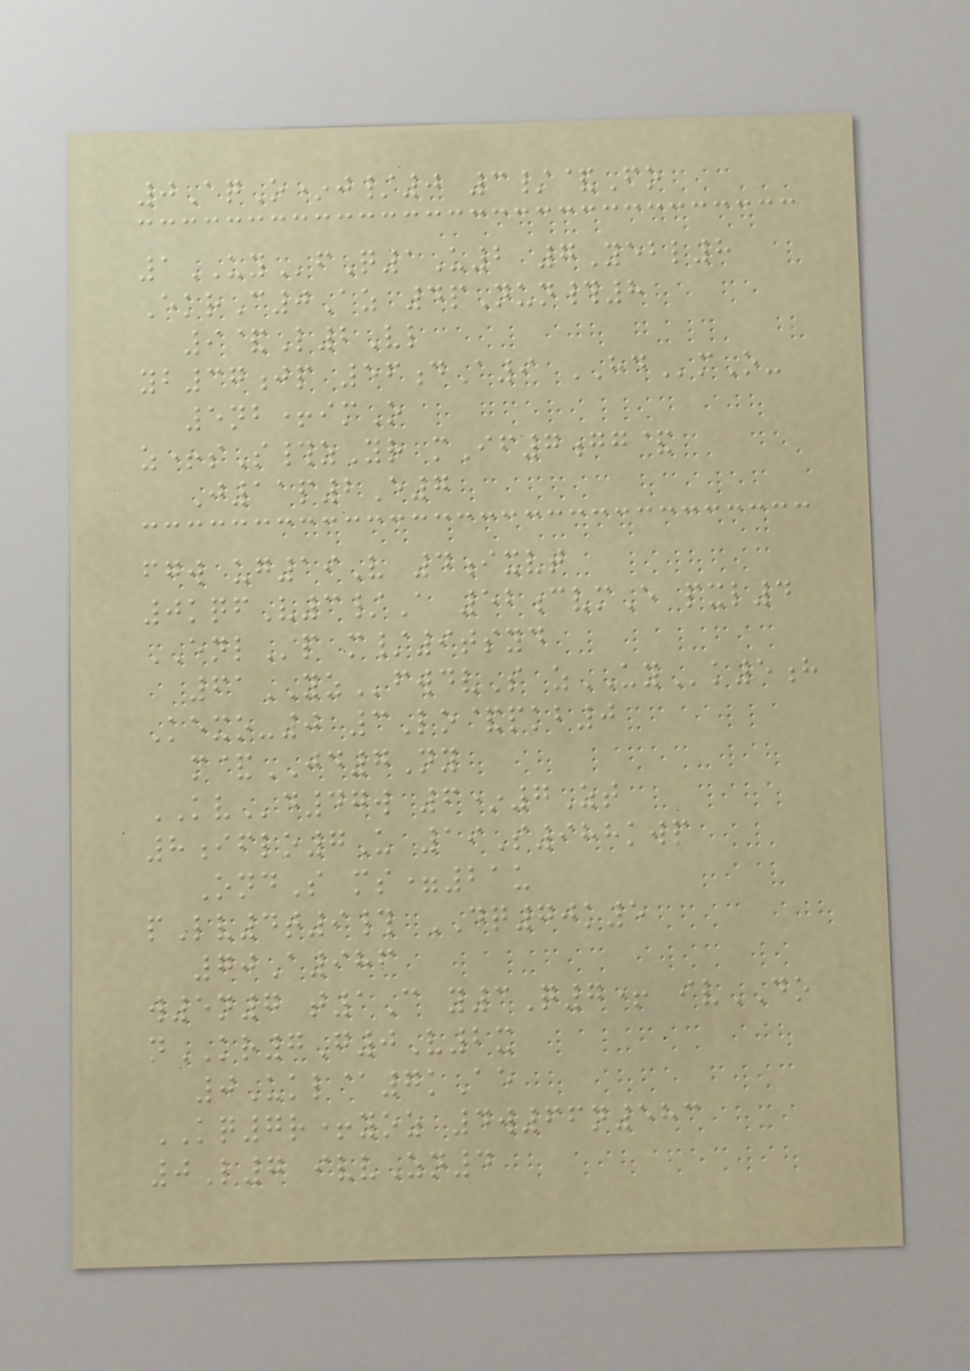0AqO*j/0 3/&Fo
1UYfQ1U2 7Yebl8
EkrC0Az 4pNun#8
9&L2Vl
yb37jp 56dA9 HDmO-
5nb+imO
z+sS#zYr mIf7gg&
J11p2E7
fgw ug19V 4ixvt
0kqfV3/A 52cvmE pxl4
ENLp m/9tsyd
61YZfwdvS zUYk5h
Kexo-0 3Lo&pkb0
m&JD7Ny
KVd47w 6*7Zt
8iflo7U 19S988kwp
OndS ms=21u
pLv4t9# DQ70k5
70A986
w5n7 t1C y3Q7+ ivDO
nKR7G0V2x
0Ukl@7kAe
KQ7r+yoz 4w66n583
0L7 ivvZn4
